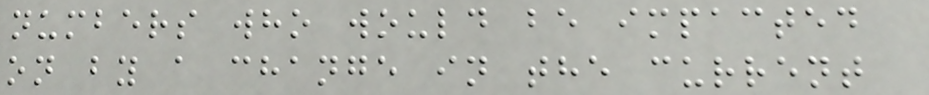numbers who would be impacted
on by a change in the current
